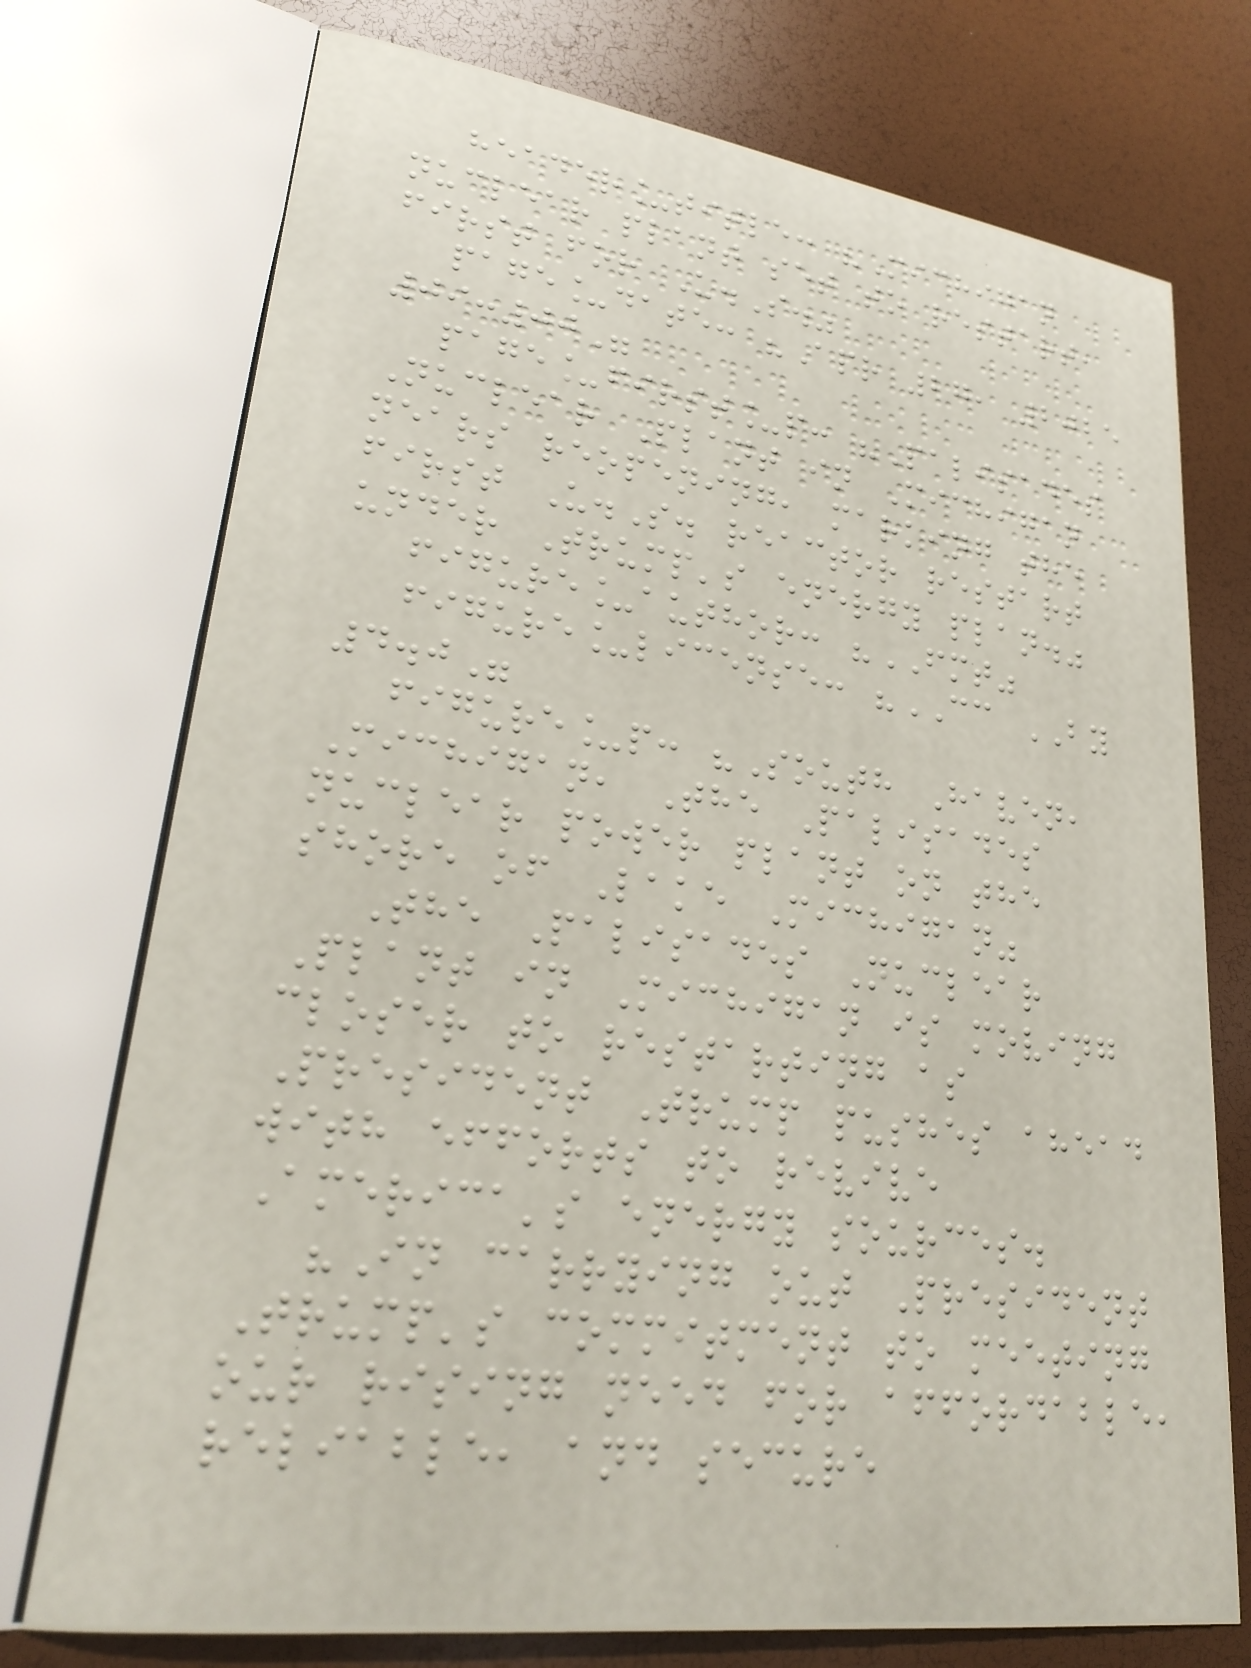header_title: "Michigan
nuclear plant set to restart,
first for U.S."
page_date: "Apr 27, 2025
09:00"
page_first_p: "Palisades
Nuclear Plant in Michigan
nears reopening, marking the
first U.S. reactor restart
under Trump's energy plan."
figure_author: "FMT"
figure_license: "CC BY
4.0"
figure_p: "South Haven,
Michigan, The Palisades
nuclear power plant on the
shore of Lake Michigan"
The Palisades Nuclear
Plant in Michigan is moving
closer to restarting as
President Trump pushes ahead
with efforts to revive
America's energy sources.
"In carrying out President
Trump's commitment to meeting
our rising need for affordable,
reliable, and secure
